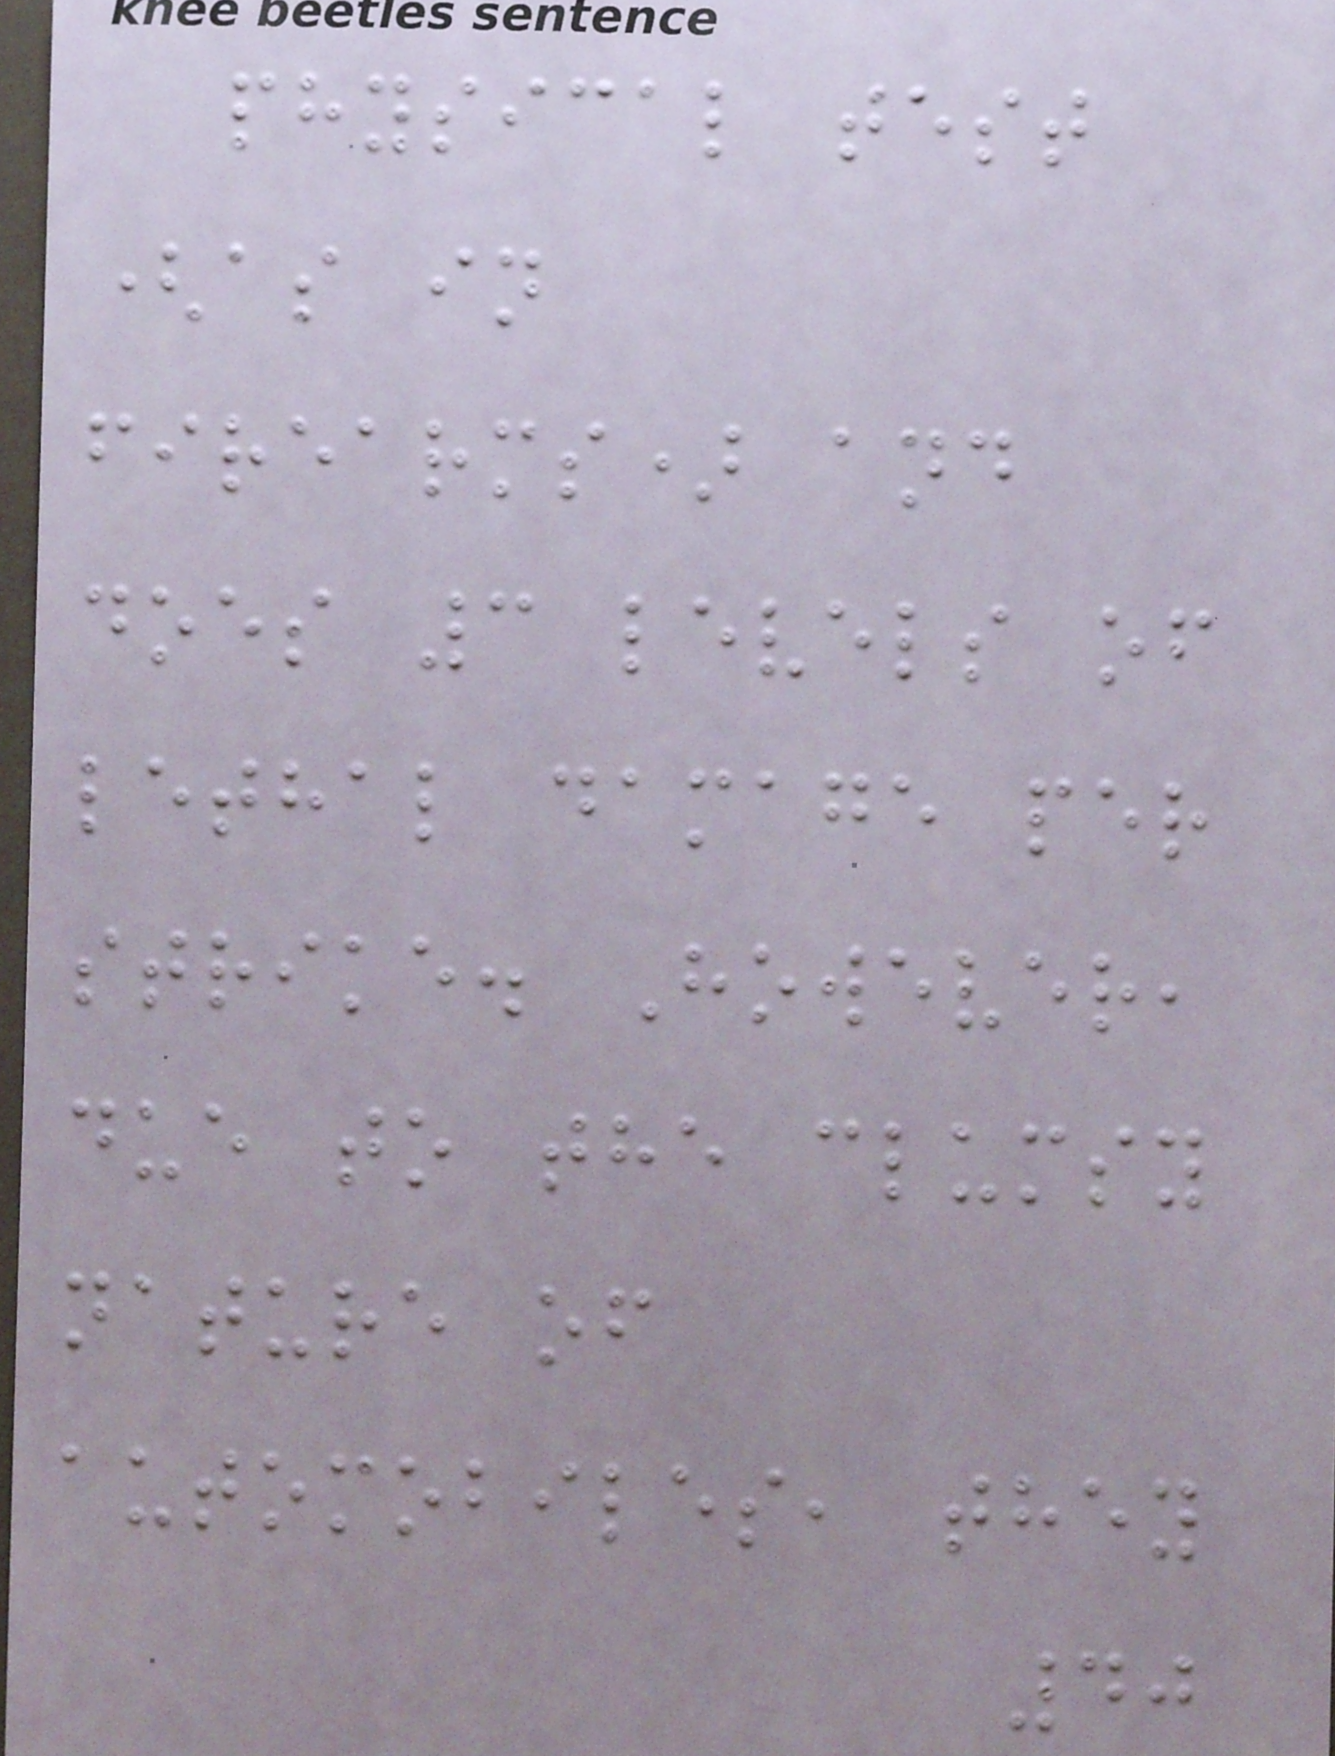physical test
(as in
firearms) and
does 3 levels of
lethal damage per
strike. However,
due to the clumsy
nature of
automobiles, they
40
